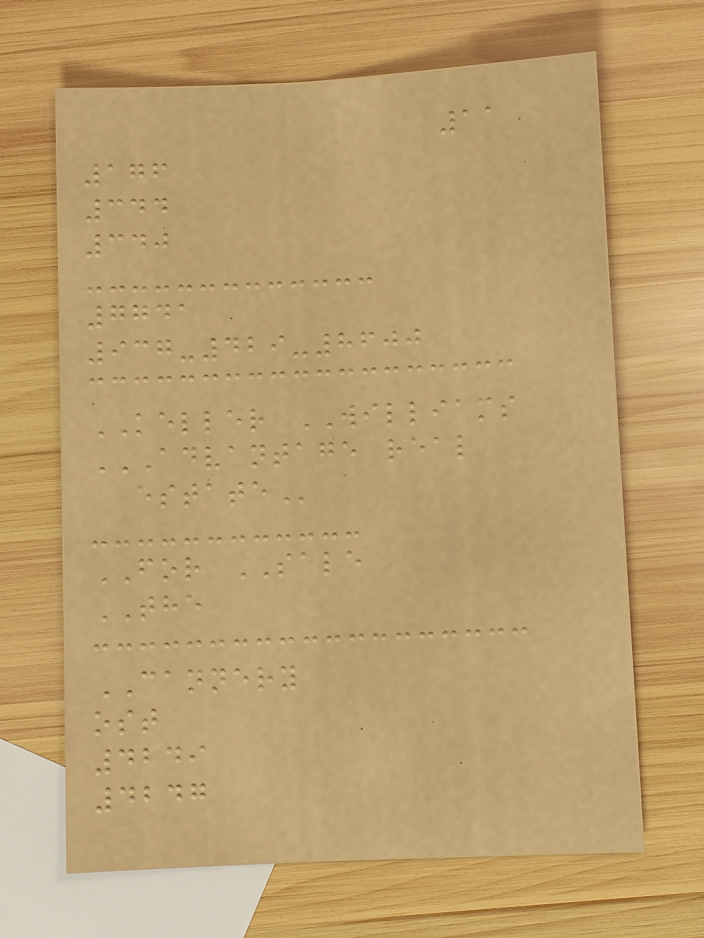11
176
344
340
7741
937-429-8600
KELLER WILLIAMS
ADVANTAGE REAL
ESTATE
FOR SALE
THE
CANNERY
ost
4249
4247
